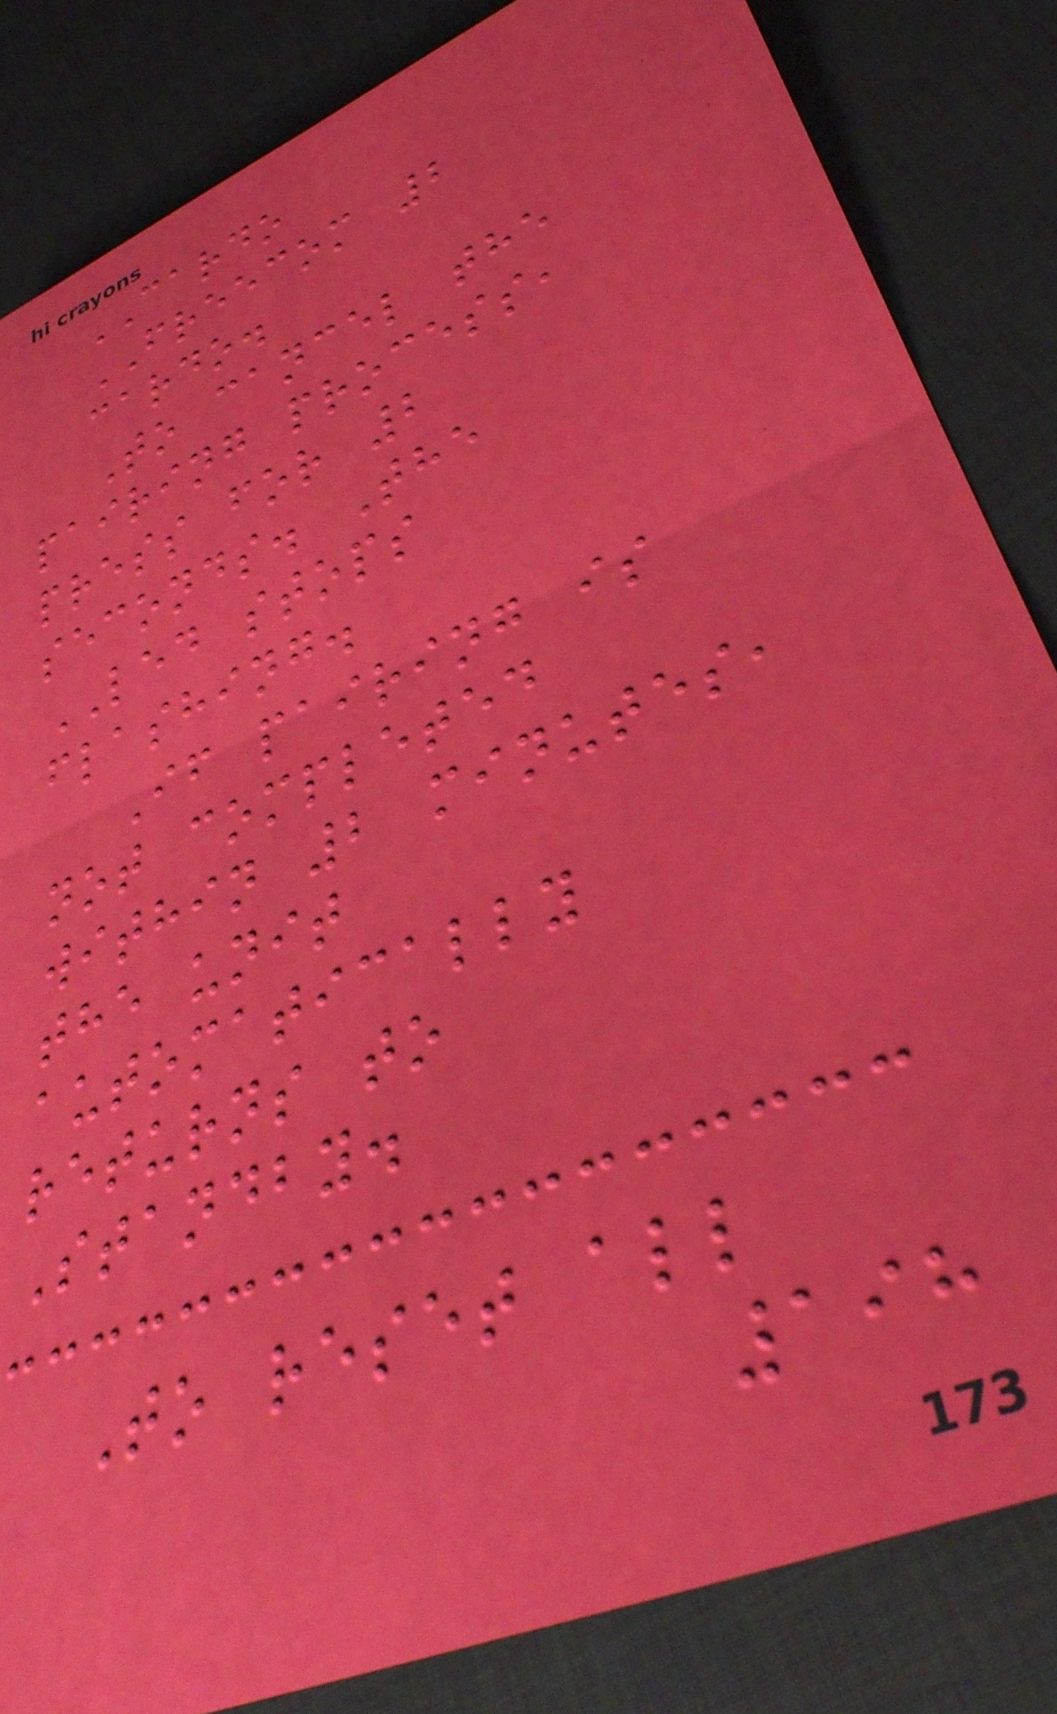CARDO
FREECOM 2
cardo.
To cancel the
pairing process,
press for 2
seconds. The
LED stops
flashing.
If pairing is
not completed
within 2 minutes,
the unit
automatically
returns to
Standby.
To reset all
198
